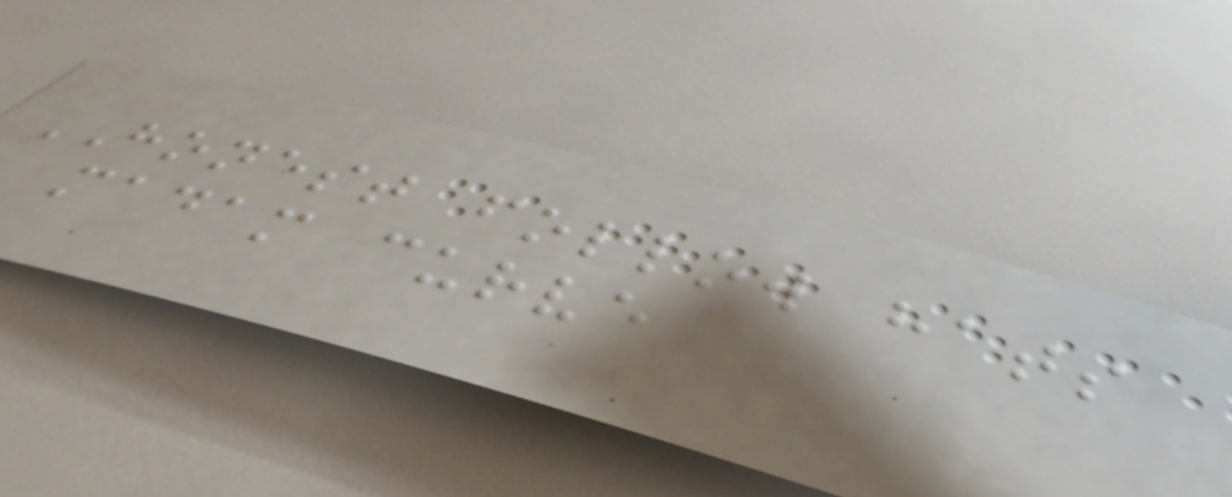HONEST follow hats
madam curve
